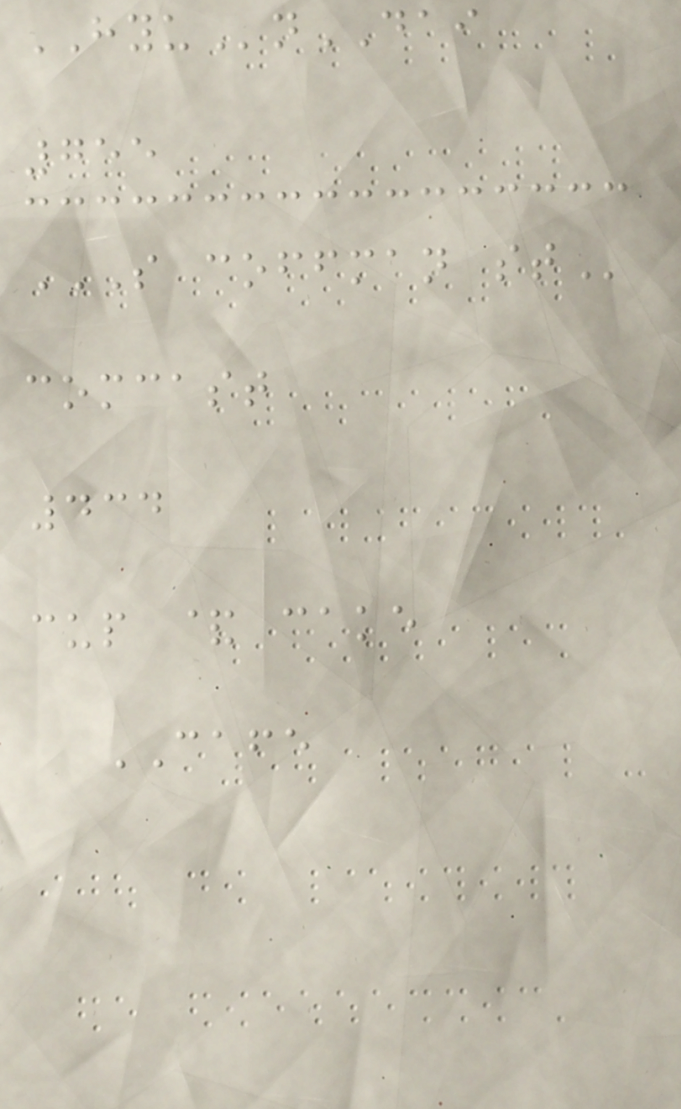HYUnDAI
755
S COFFMAN ST
comcast
434
cup & cake
CAFE
